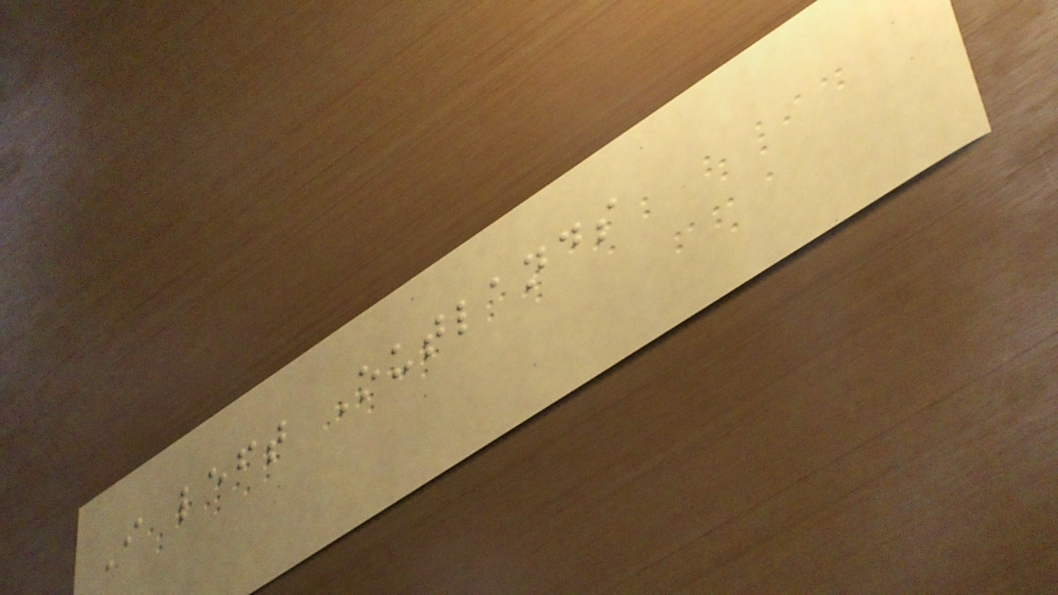I left Outlands
